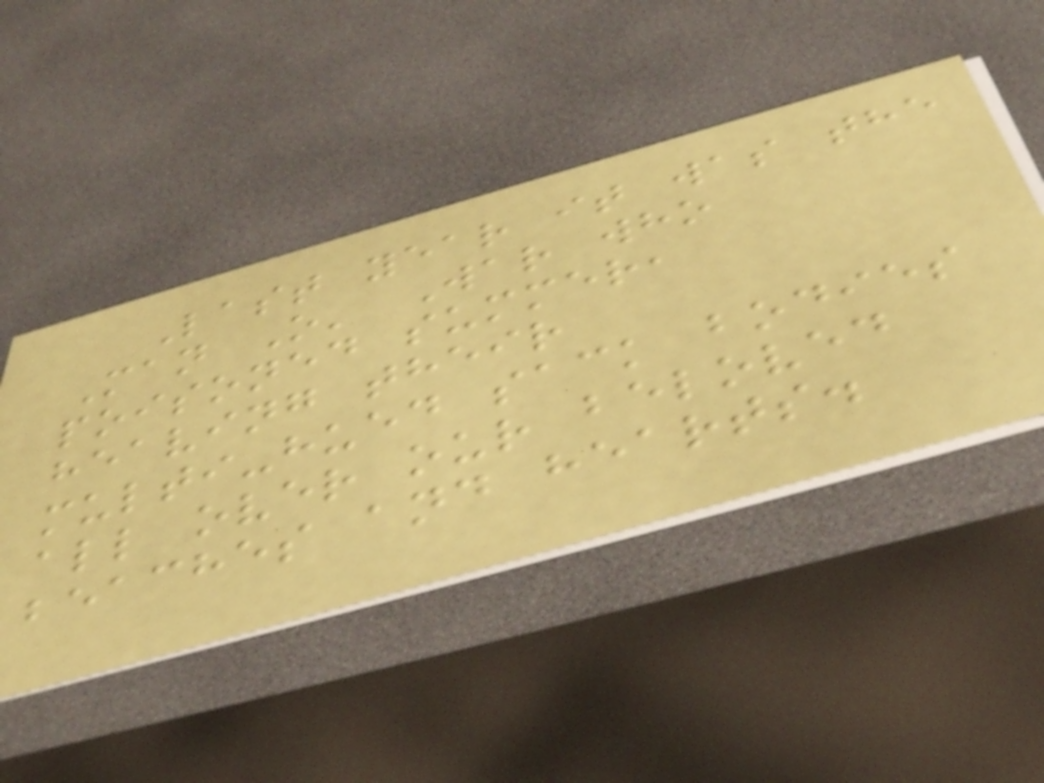Last year it was the
Man O' War who
poisoned summer,
heaving their
multi-hued sack bodies
all over our beloved
beaches and hearts.
